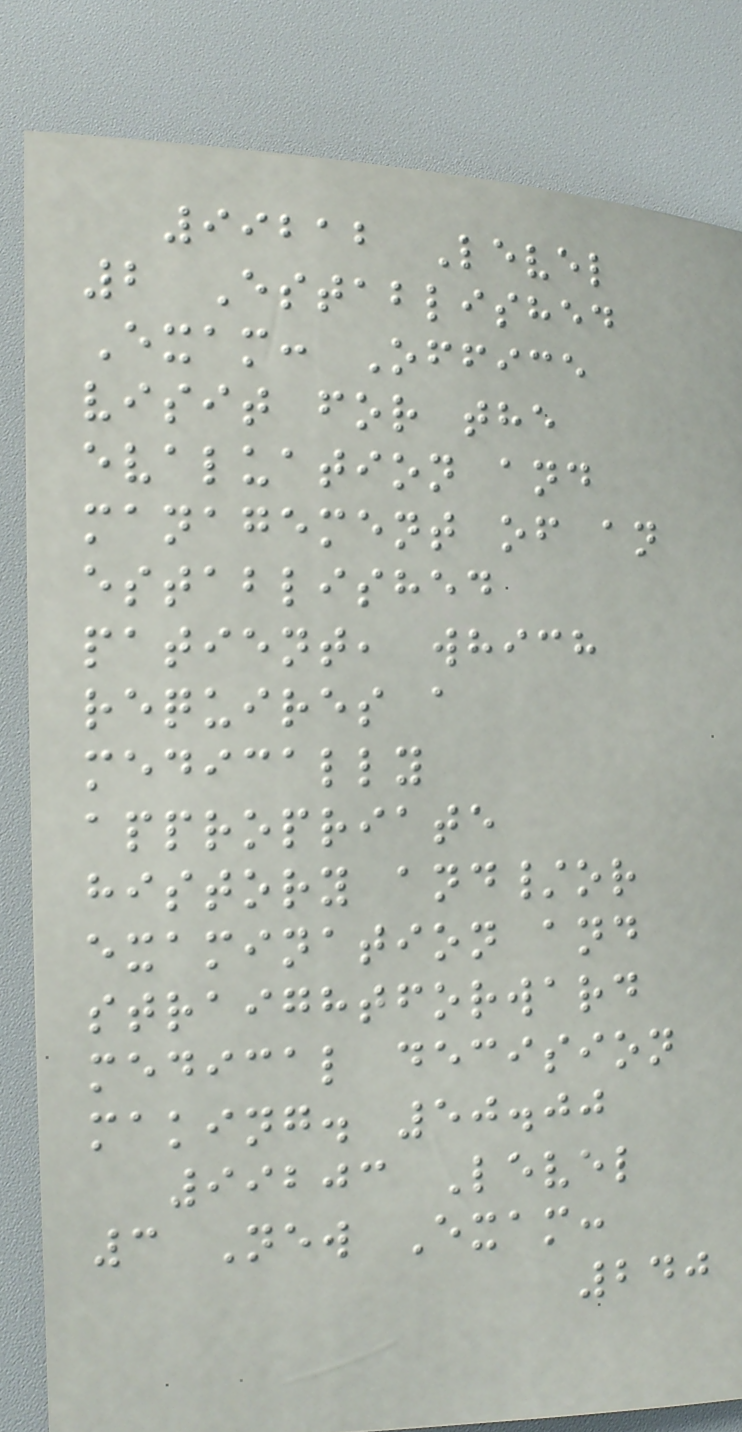99212 Level
2 Established
Exam: Office
visit for the
evaluation and
management of an
established
patient, which
requires a
medically
appropriate
history and/or
examination and
straightforward
medical decision
making. 50.00
99203 Level
3 New Exam:
240
